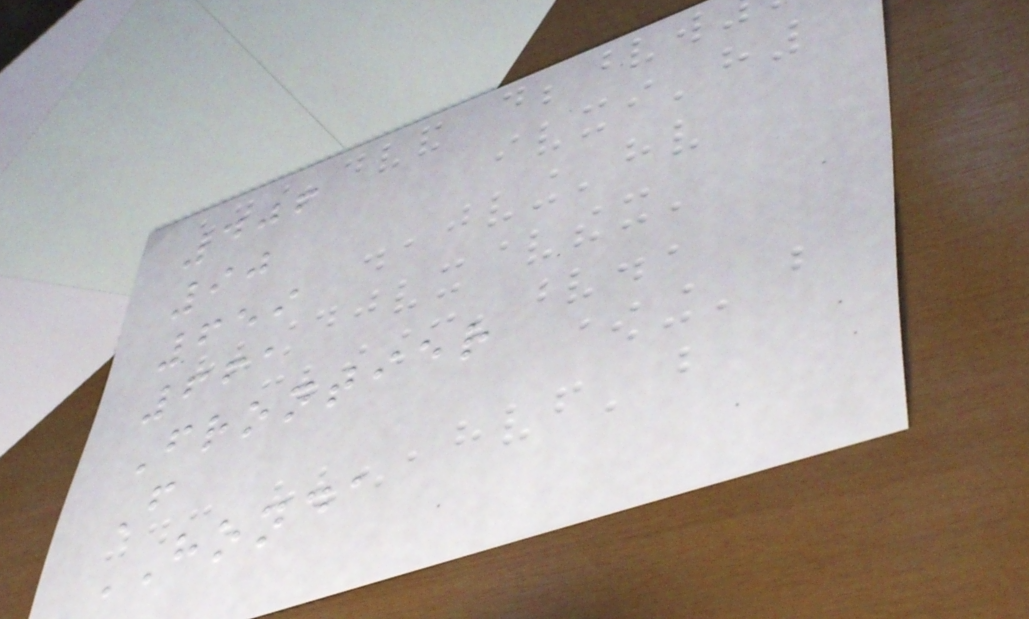406
90
659
661
Frontier
F
HONDA
